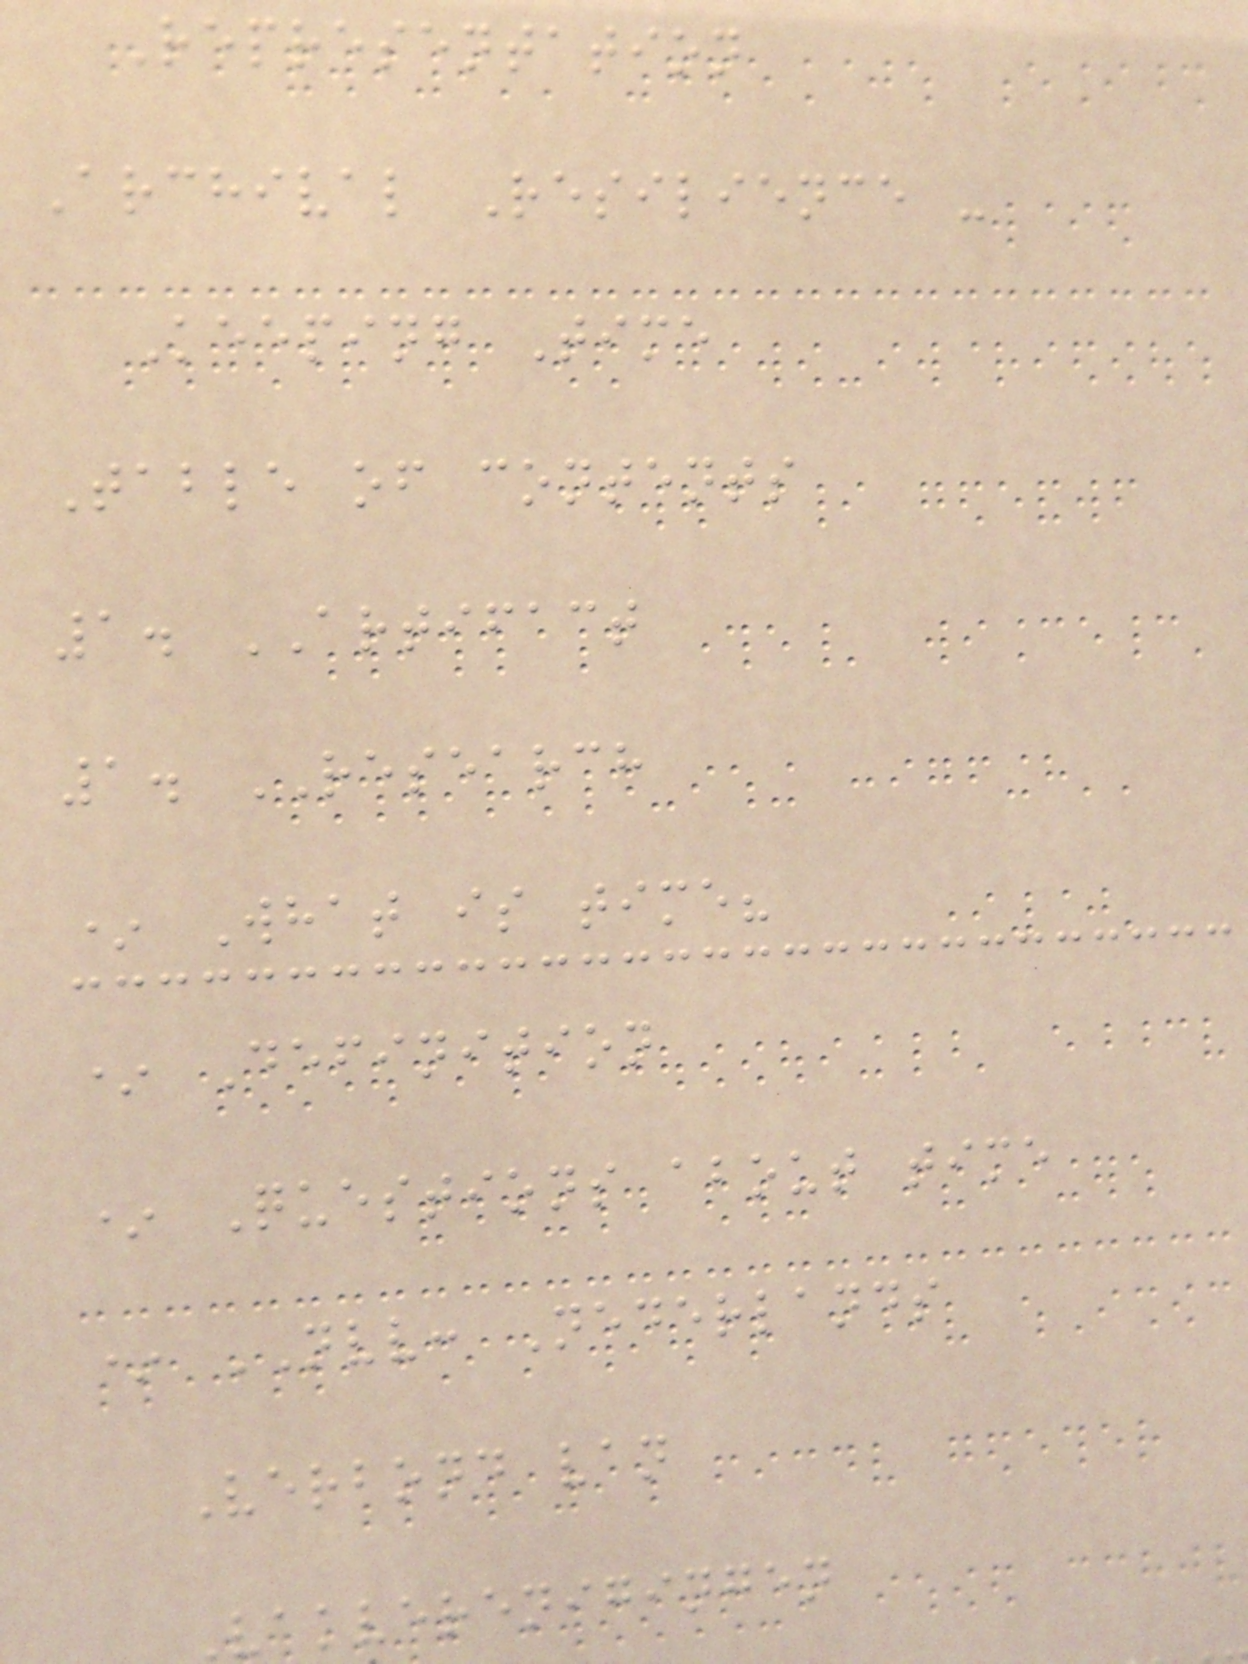Representation
Archival Resilience -
Keeping Time
Table of contents
1. ARTIFACT
1. RESEARCH
* What is time?
* Definition
* Questions about time
* NVV: Nederlands
Verbond van
Vakverenigingen
